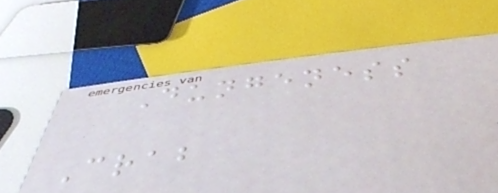Dungeness
Crab
